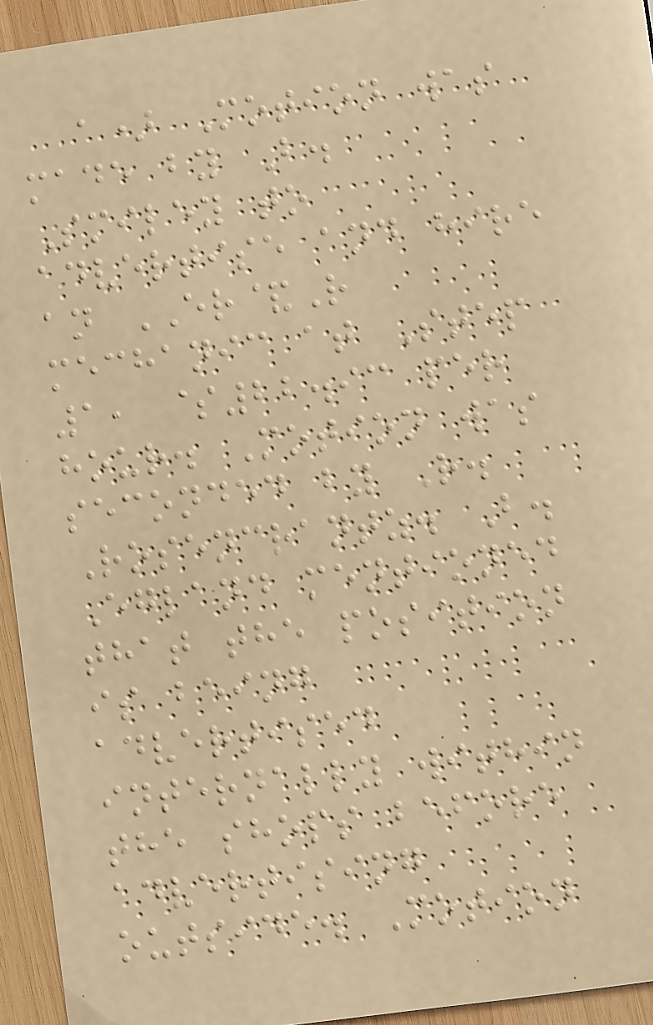a) Motion was
made by B.
Smiley to
advertise and hire
an ER&R
mechanic at Step
1, $22.93 per
hour. Motion was
seconded by R.
Rosencrantz. B.
Egland mentioned
that the position
is being
advertised
internally within
the shops before
advertising
outside. Motion
